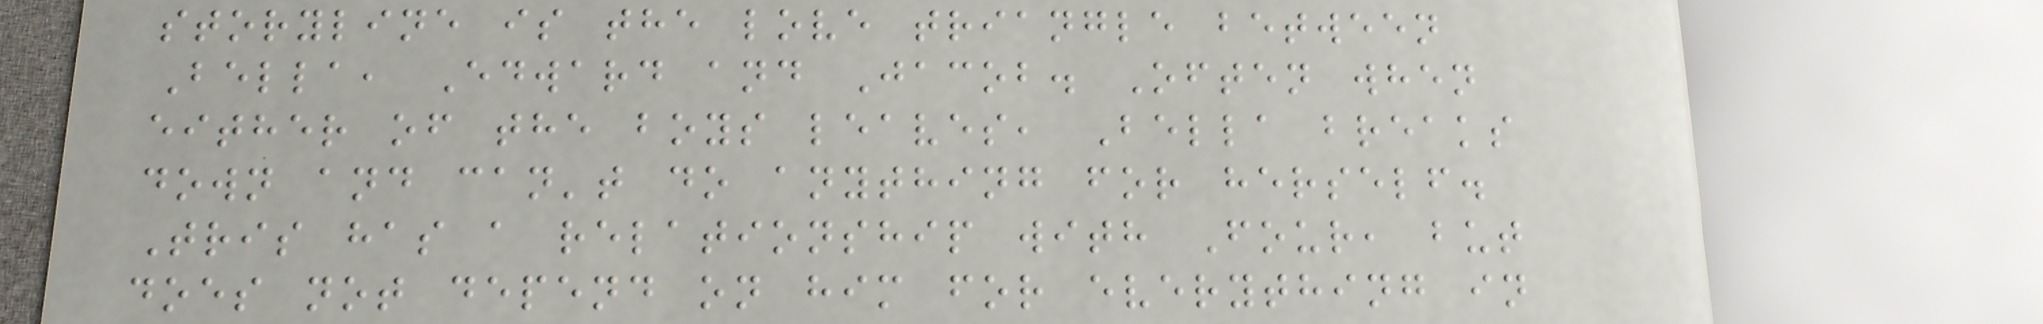storyline is the love triangle between
Bella, Edward and Jacob. Often when
either of the boys leaves, Bella breaks
down and can't do anything for herself.
Tris has a relationship with Four, but
does not depend on him for everything in
